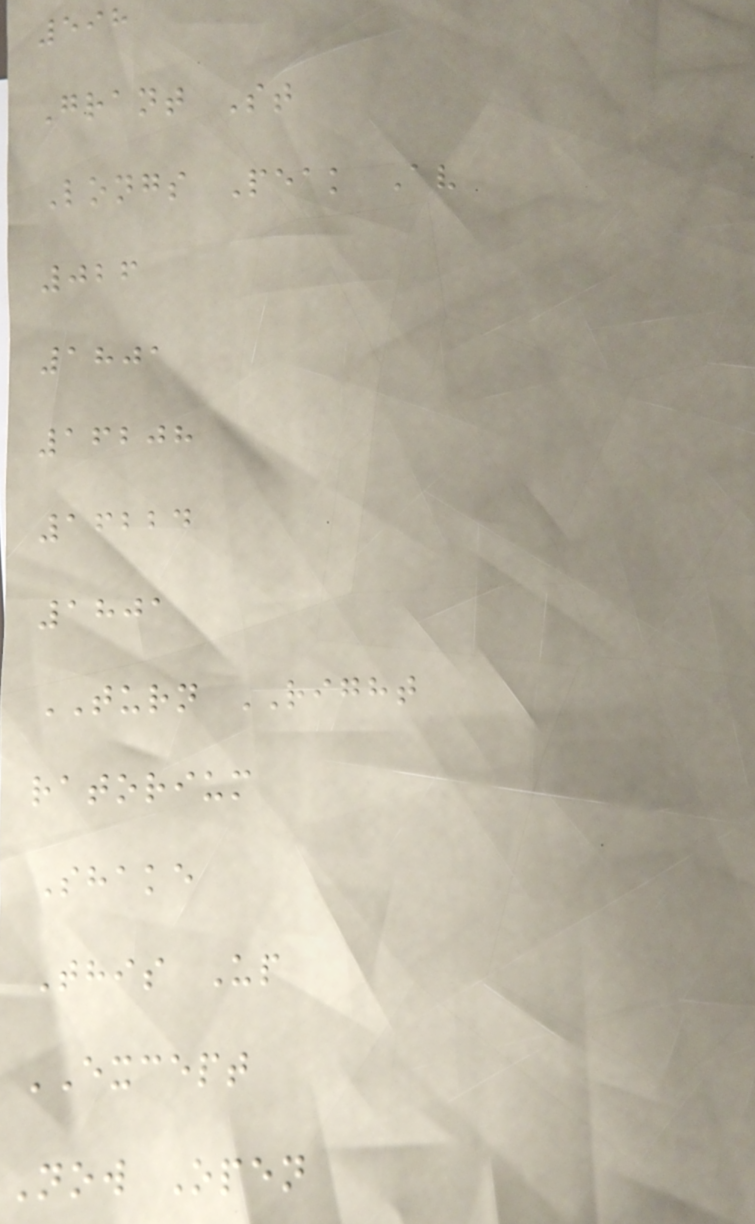598
Grant St
Longs Peak Av
026
1801
16208
16224
1801
TURN RIGHT
ratorium
Shake
This Up
EXCEPT
Now Open
